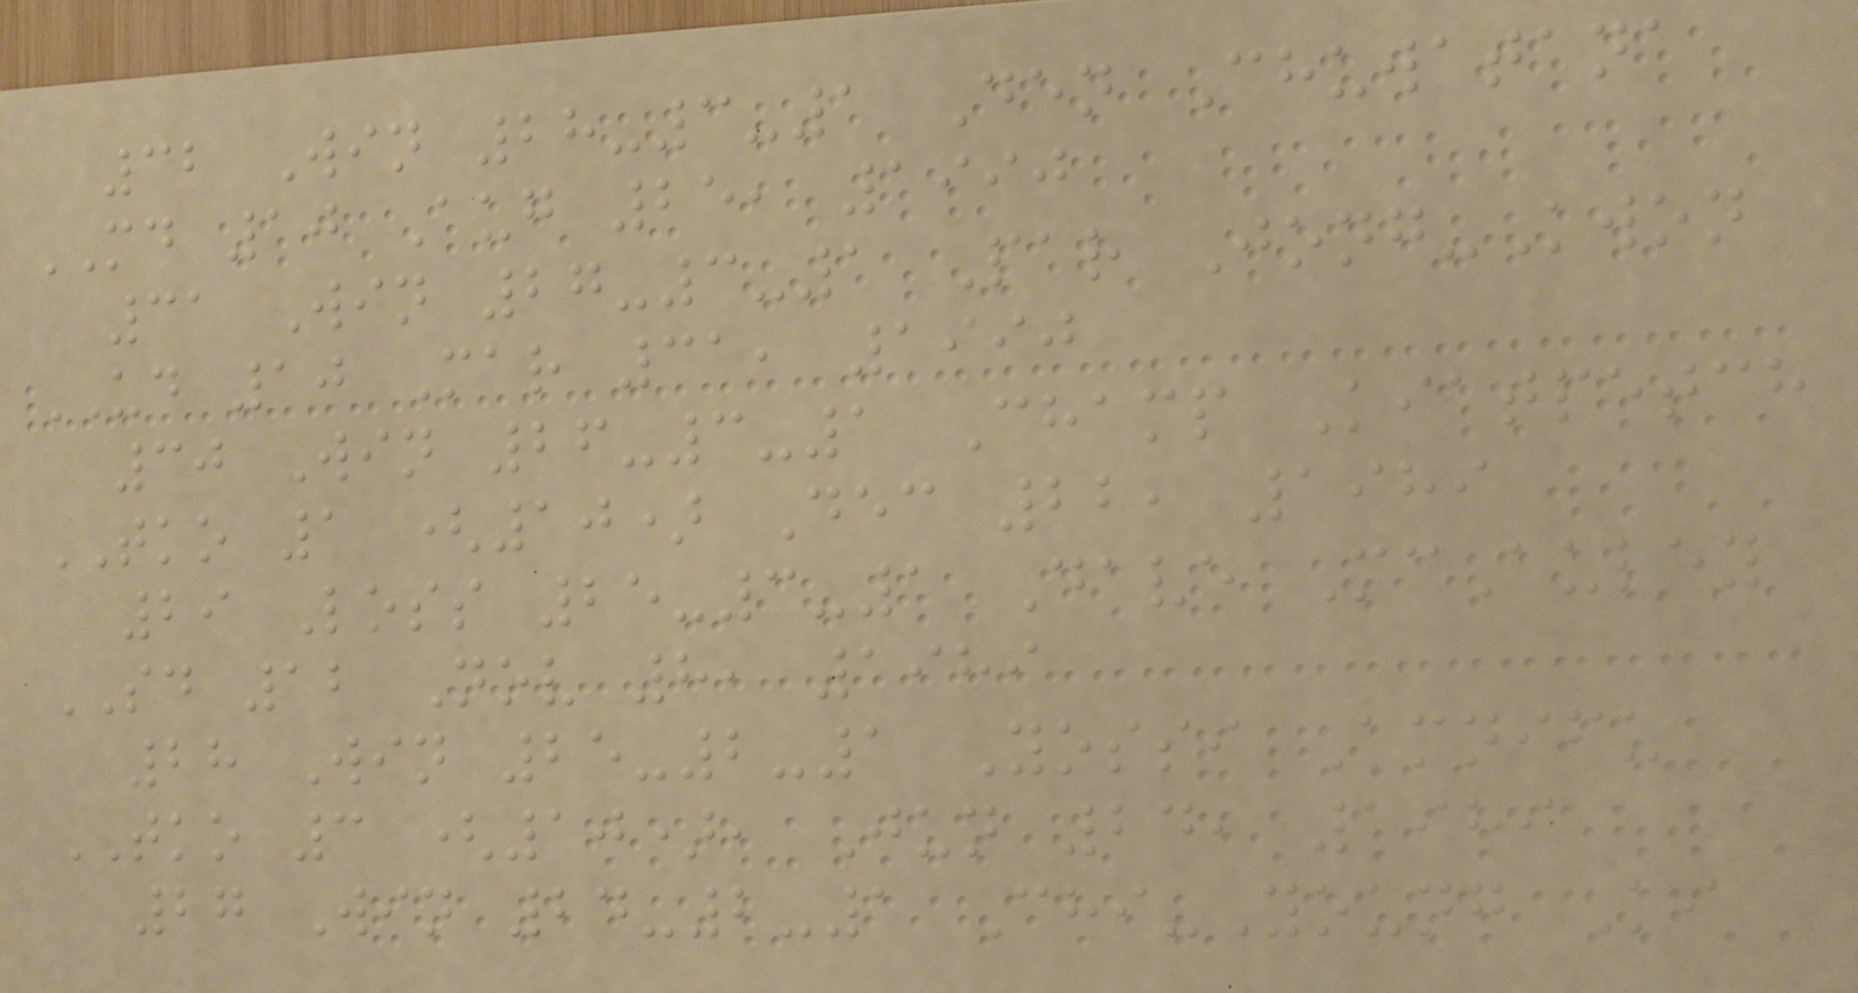32 Win 28-3-1 Den Chuwatana
MD 10 Aug 25, 1990
31 Win 27-3-1 Par Jong-Kwon
UD 10 Mar 31, 1990
30 Win 26-3-1 Champ Kiatpetch
TKO 1 (10) Dec 22, 1989
29 Loss 25-3-1 Dave McAuley
SD 12 Nov 8, 1989
28 Win 25-2-1 Yossi Amnifu
TKO 3 (10), Jun 24, 1989
27 Win 24-2-1 Chi-Young Ki
